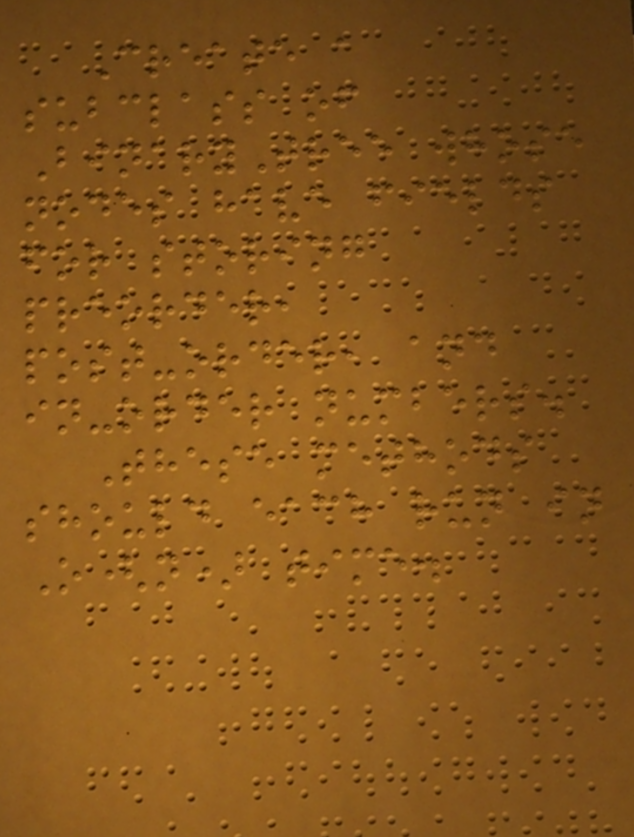Create a
subclass of
BinaryTree whose
nodes have fields
for storing
preorder,
post-order, and
in-order numbers.
These methods
should each run in
O(n) time.
